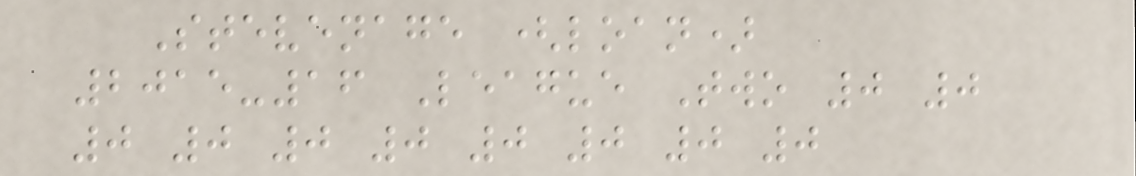Stevenage (loan)
2015-16 League Two 0 0
0 0 0 0 0 0 0 0
